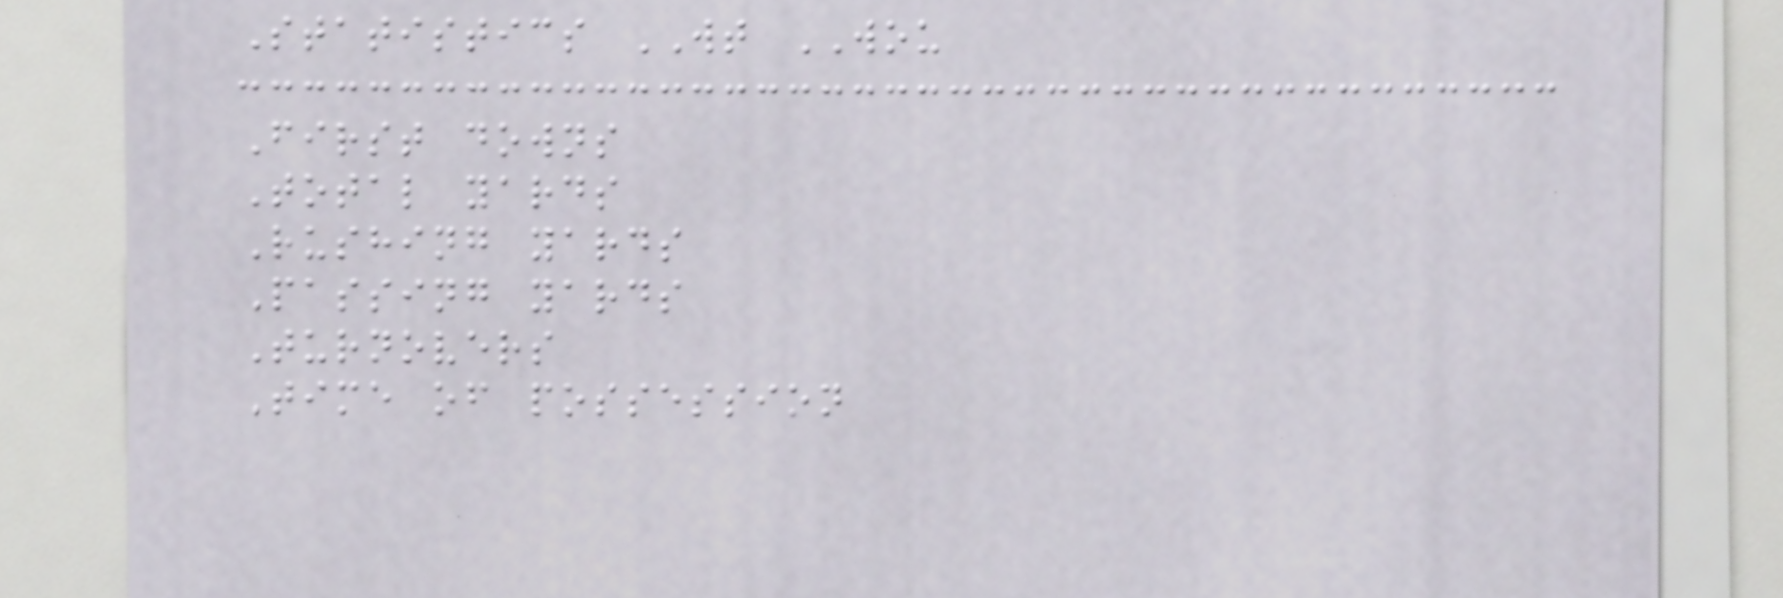Statistics WT WOU
First downs
Total yards
Rushing yards
Passing yards
Turnovers
Time of possession
